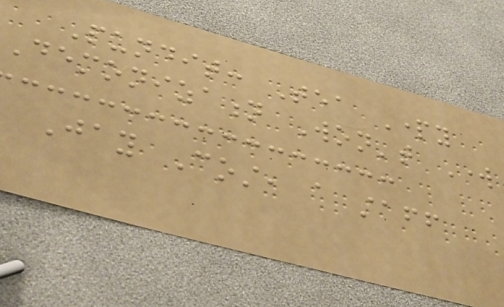Pundit: Tea Party
Demonization Won't Work
Jay Cost, a staff
